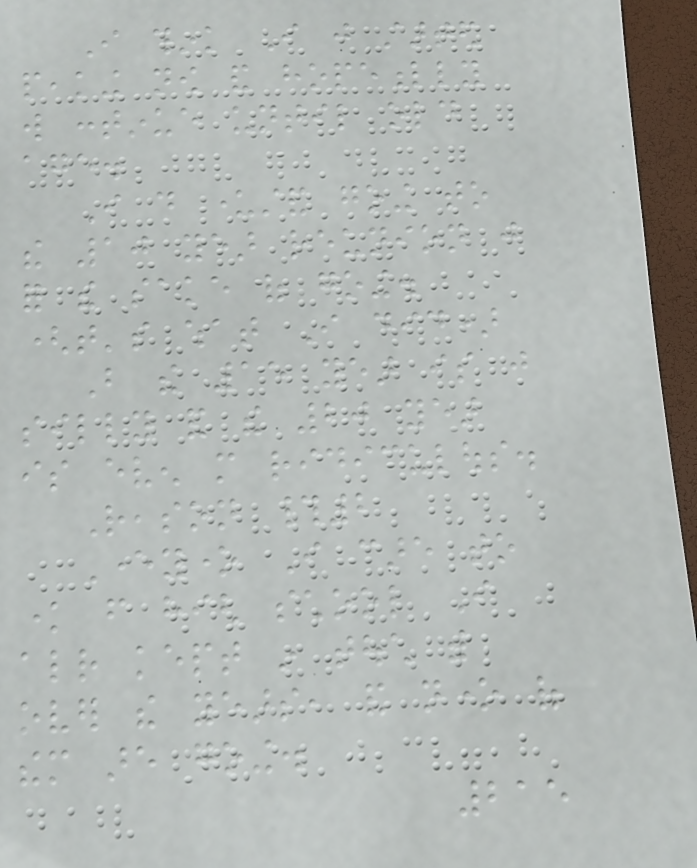I think I just started
peaking now and hopefully
will continue until old
age.
I do understand going to
the 10 year reunion just
for the sake of going.
(that's what I did)
But the 15 year is just
silly and the 20 year
is even more ridiculous.
Reason #2
Everyone I care to
know from high school I
already kept in touch with
over the years, and none of
them are going.
215
